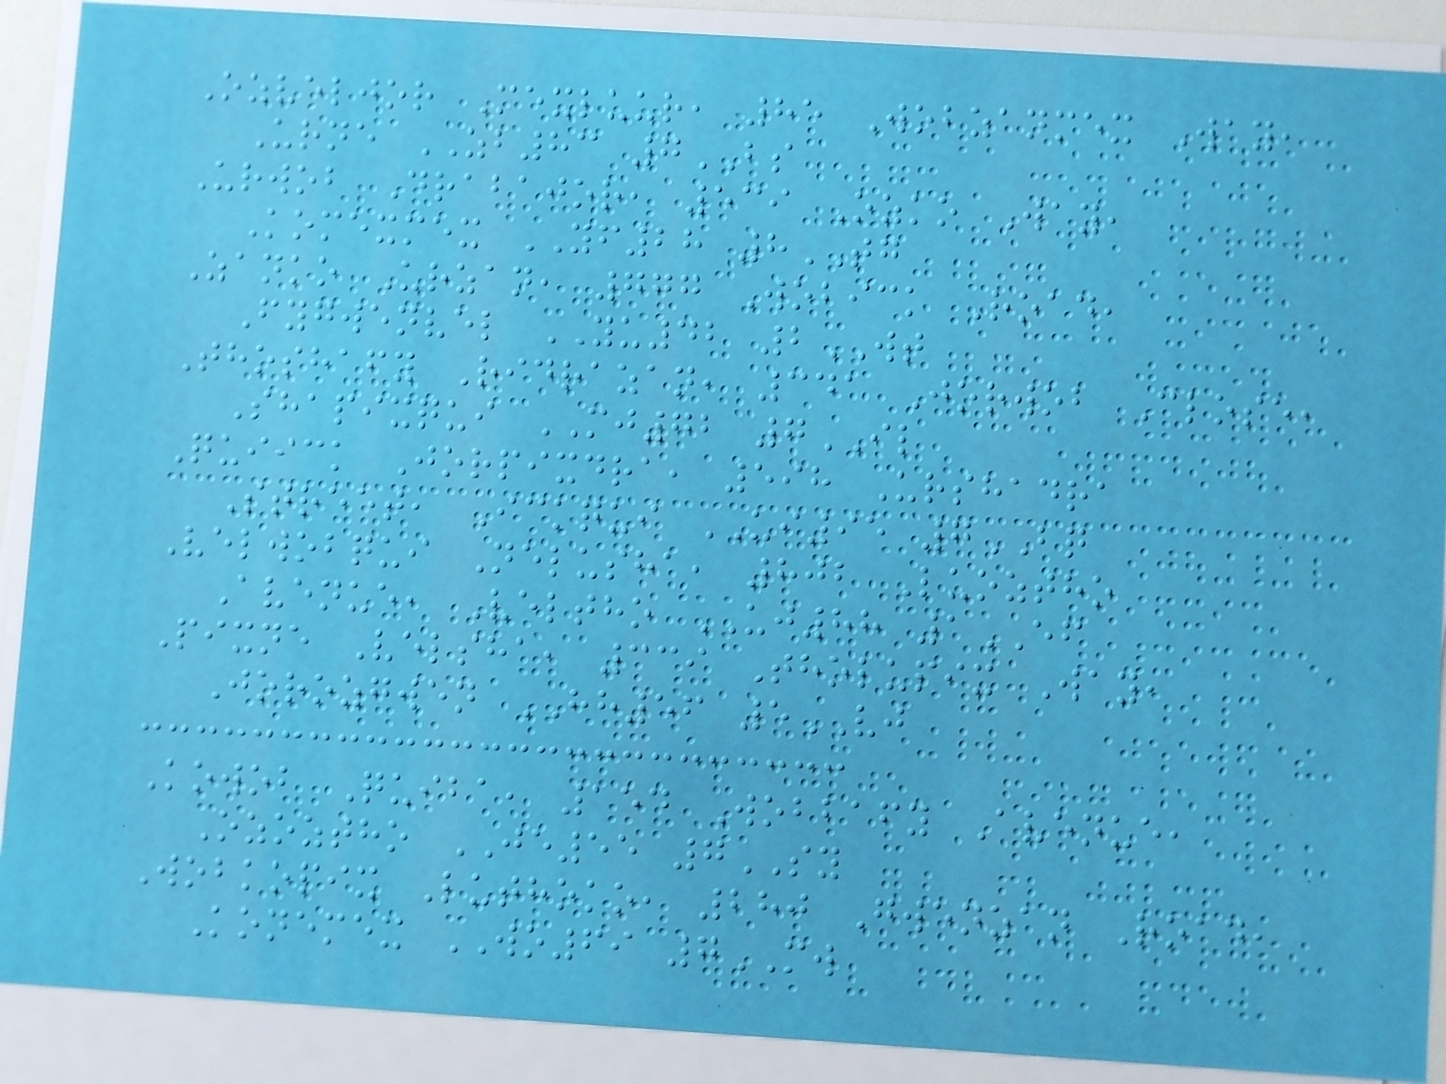Ozveljor Mexluur, 85 Wobzanmex Way,
Urne ZB83 7BS
Urwob Drabajor, 539 Ozko Way,
Komexmex YF28 8TG
Zanko Urzan, 777 Wobick Road,
Fygwenvel YU42 2WT
Thoshafy Ridrazan, 341 Jorwob Close,
Shapixqui MJ72 7IL
Quiick Jorpixdra, 598 Urshadra
Street, Ickqui UI95 7BQ
Velwobqui Nelusha, 802 Luoztho
Avenue, Veltho UJ88 1EF
Pixne Velsha, 339 Tholupix Way,
Jorozgwen HH56 5VJ
Kowob Quiba, 154 Wobbafy Avenue,
Ozoztho JE55 7SY
Wobkopix Luthoko, 280 Gwenzan Road,
Konemex WO69 7MW
